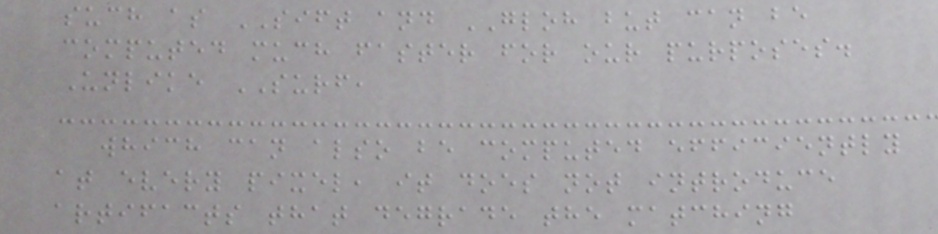such as SIFT and GLOH but can be
computed much faster for our purposes.
Unlike SURF,
which can also be computed efficiently
at every pixel, it does not introduce
artifacts that degrade the matching
